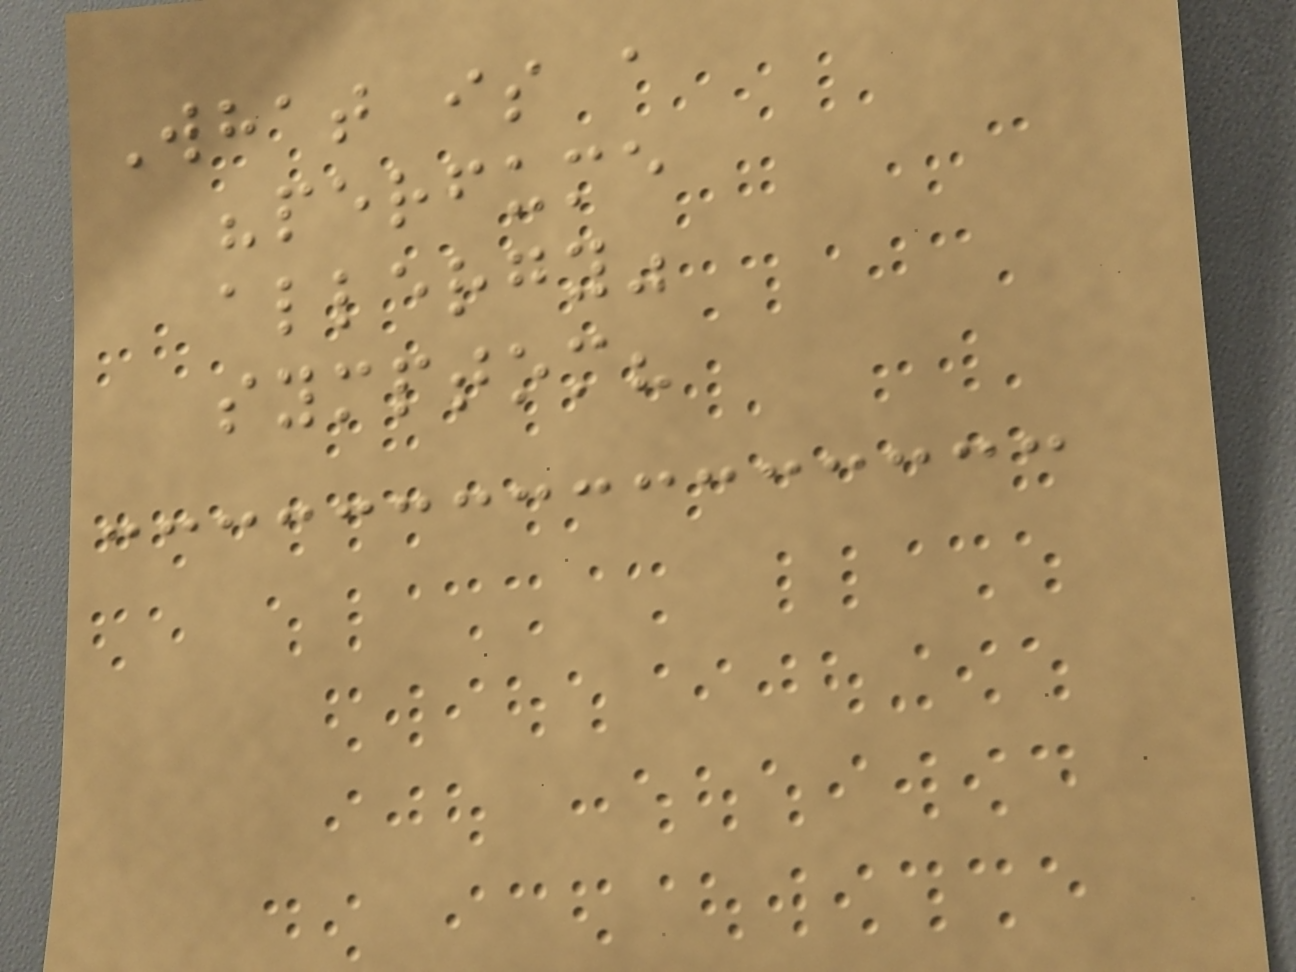What is a
"perfume
allergy"
symptom?
